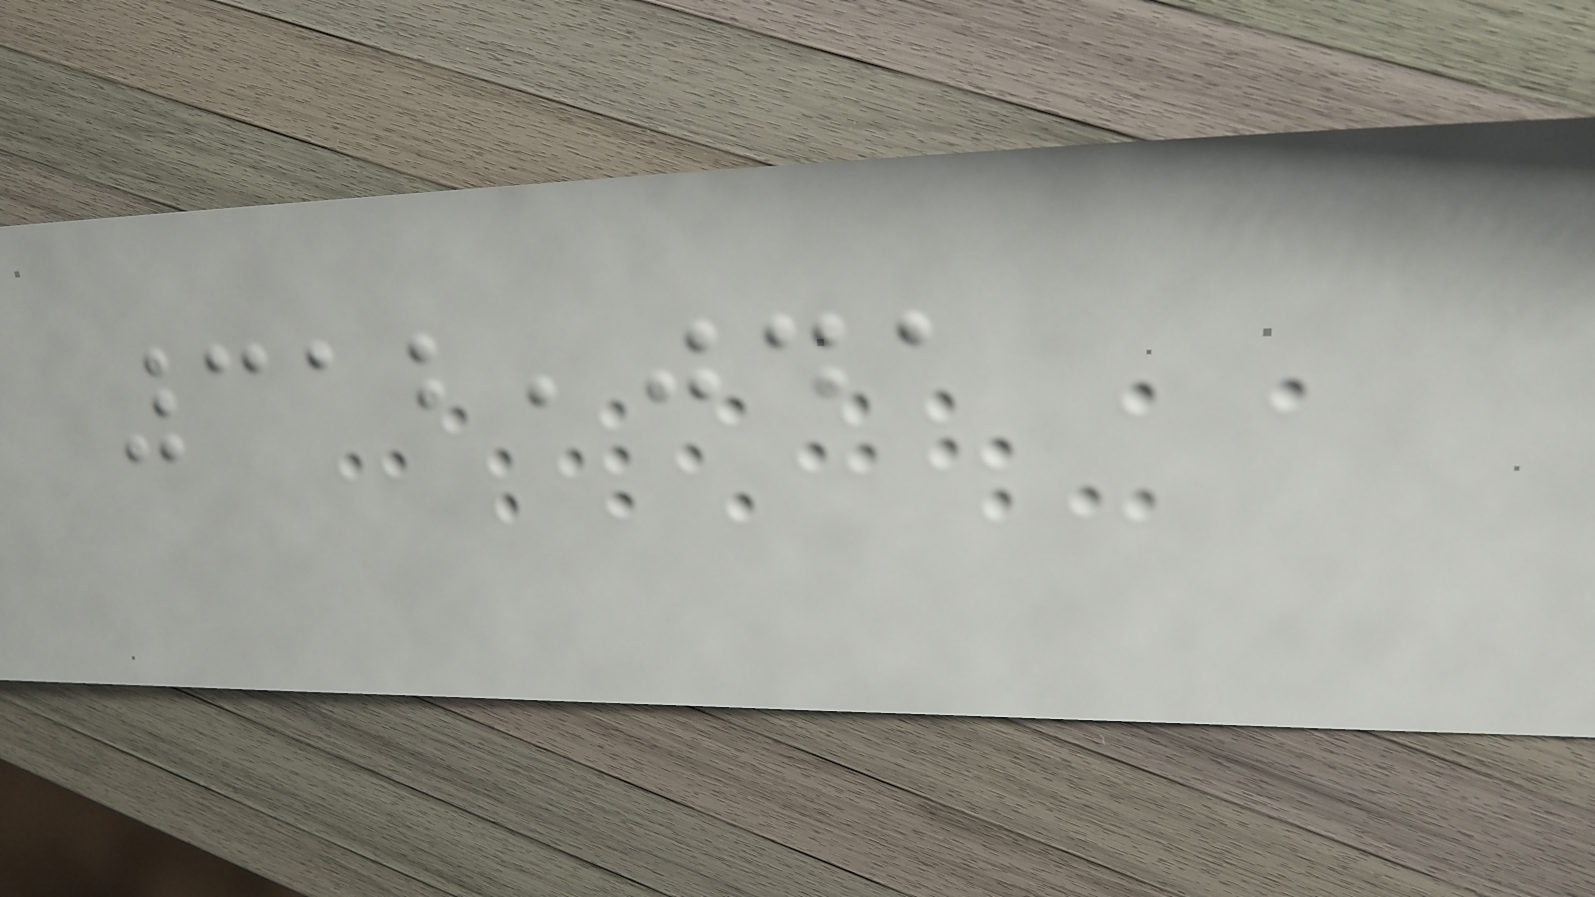312,041
